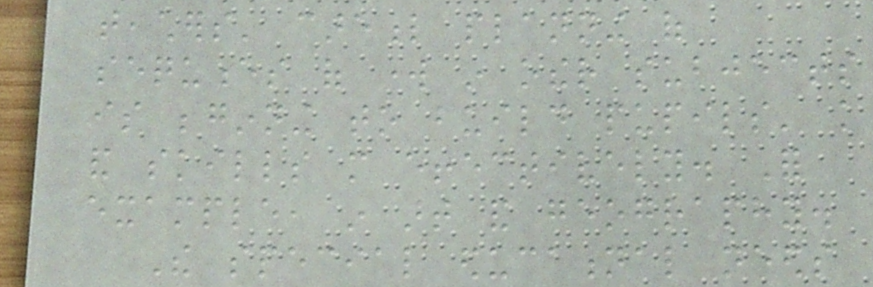teachers' careful planning of
sequences of work in other subjects
is beginning to build pupils' knowledge
and skills more effectively. For
example, in art and geography.
The special educational needs
